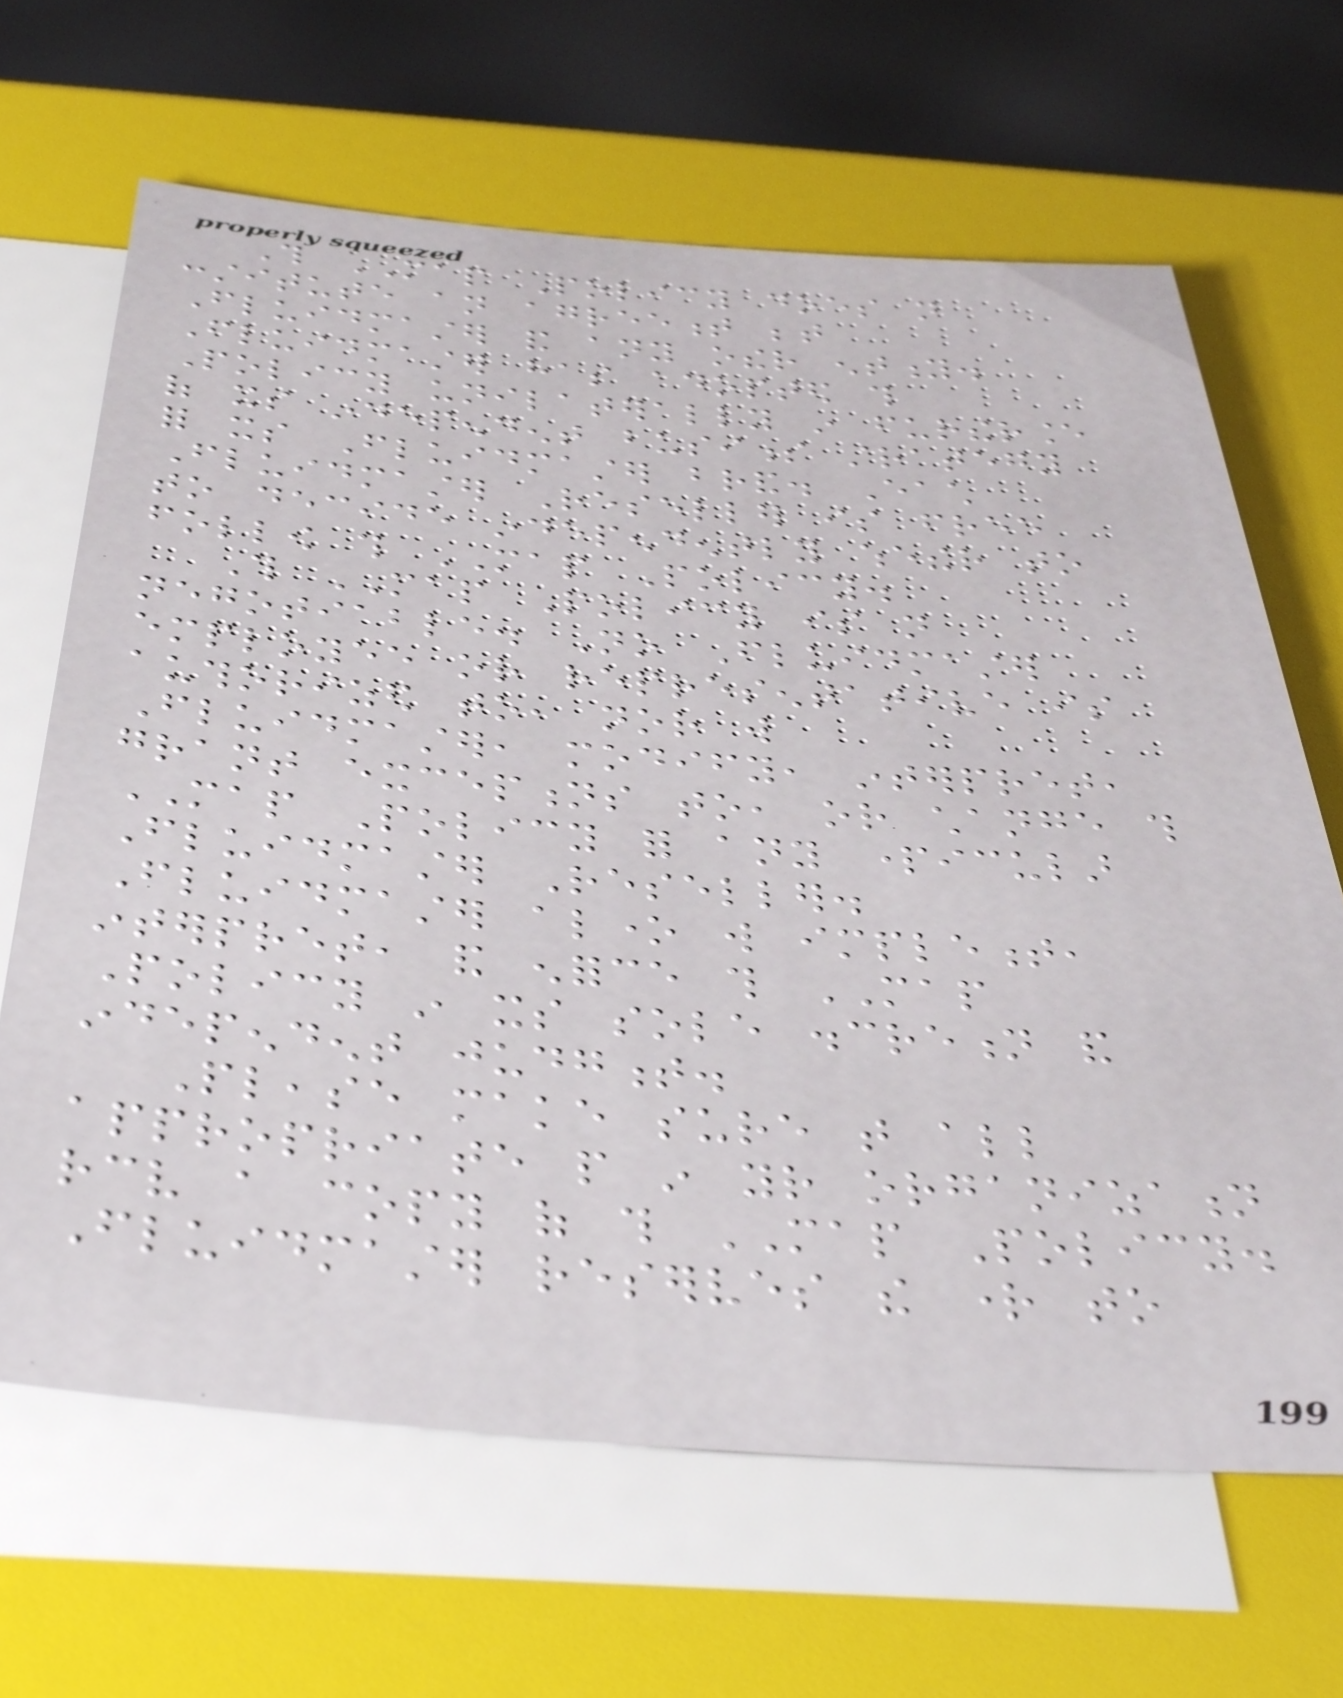This MAP Policy does not
constitute an agreement between
Fluidmaster and any other entity.
Fluidmaster has adopted this
Policy unilaterally in furtherance
of its independent business strategy
for its Fluidmaster brand. Each
Fluidmaster Reseller is free
to decide independently whether to
follow this MAP Policy.
This MAP Policy is not
negotiable. No Fluidmaster
employee or representative is
authorized to, nor will
Fluidmaster, modify, interpret,
grant exceptions to, or change this
MAP Policy for any particular
Fluidmaster Reseller.
Fluidmaster alone will implement,
interpret, and enforce this MAP
Policy in its sole discretion and
independent judgment.
Please make sure that all
appropriate people in your organization
receive a copy of this MAP Policy.
Fluidmaster reserves the right to
